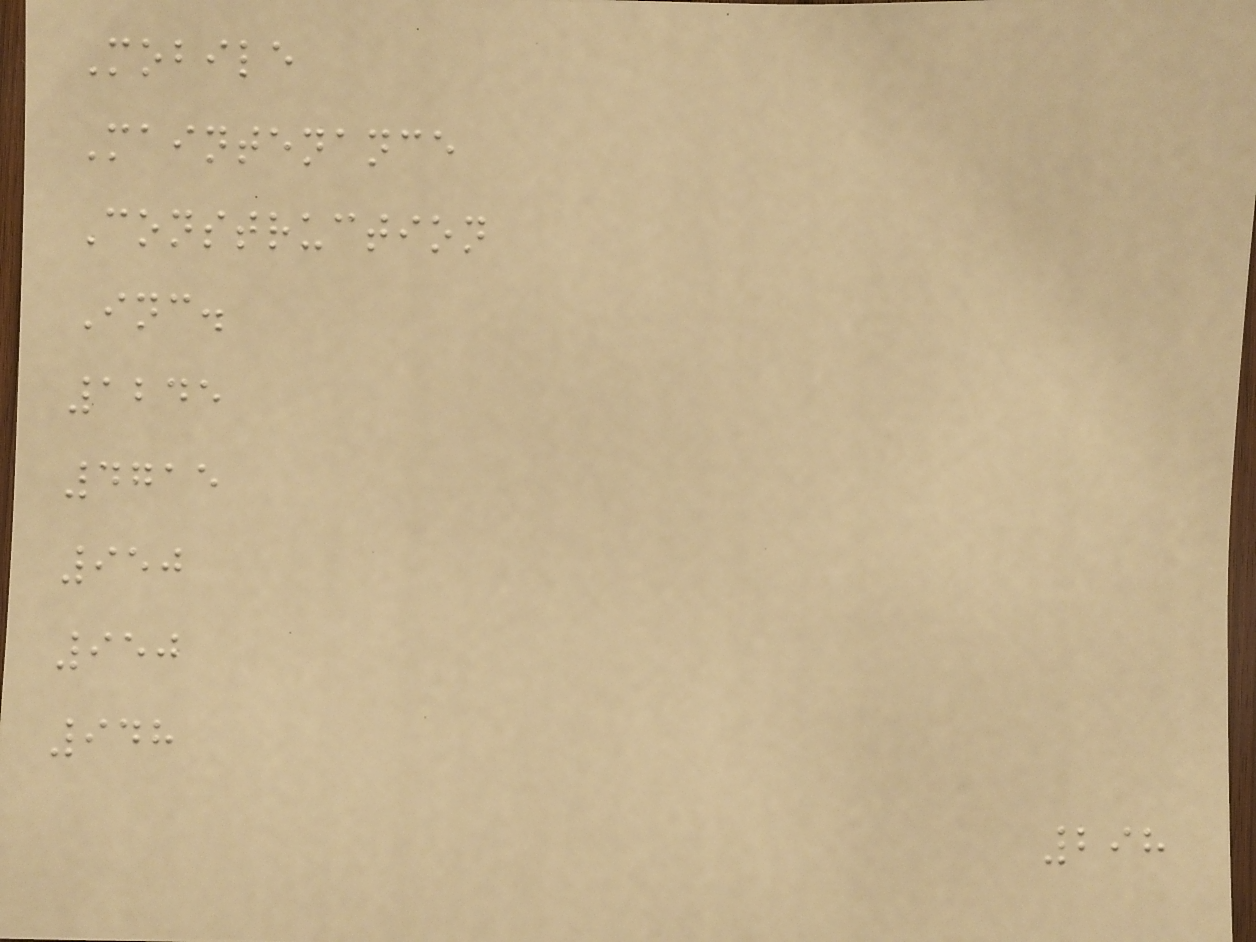Mobile
Maintenance
Construction
Inc.
1245
4715
950
950
948
298
